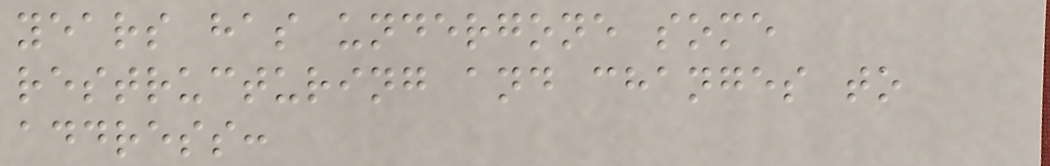years has undergone some
restructuring and changes to
address:
